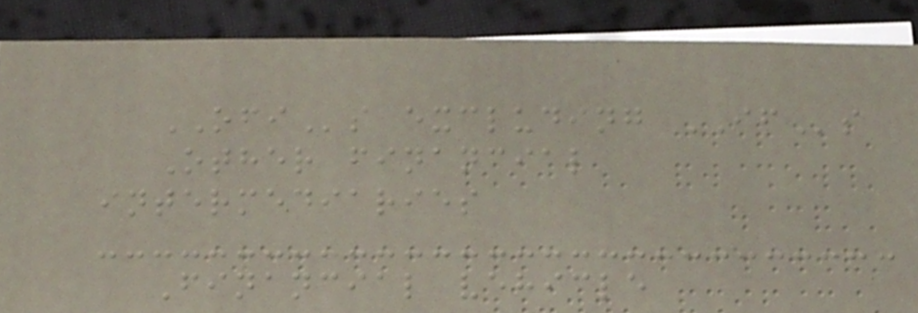OFIs excluding IFs
Other financial
intermediaries
Financial vehicle
